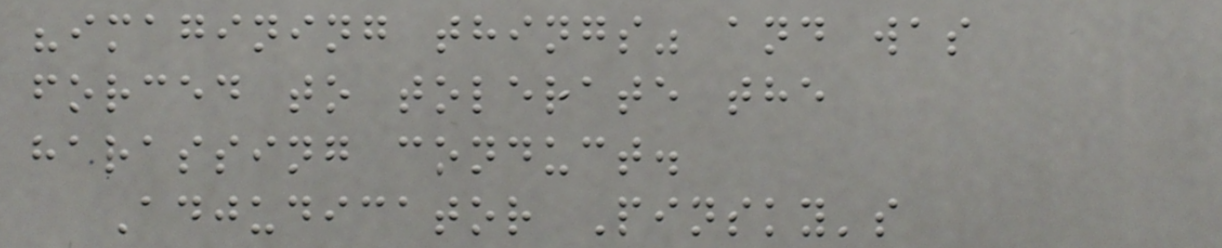"imagining things" and was
forced to tolerate the
harassing conduct.
Adjudicator Pinsky's
